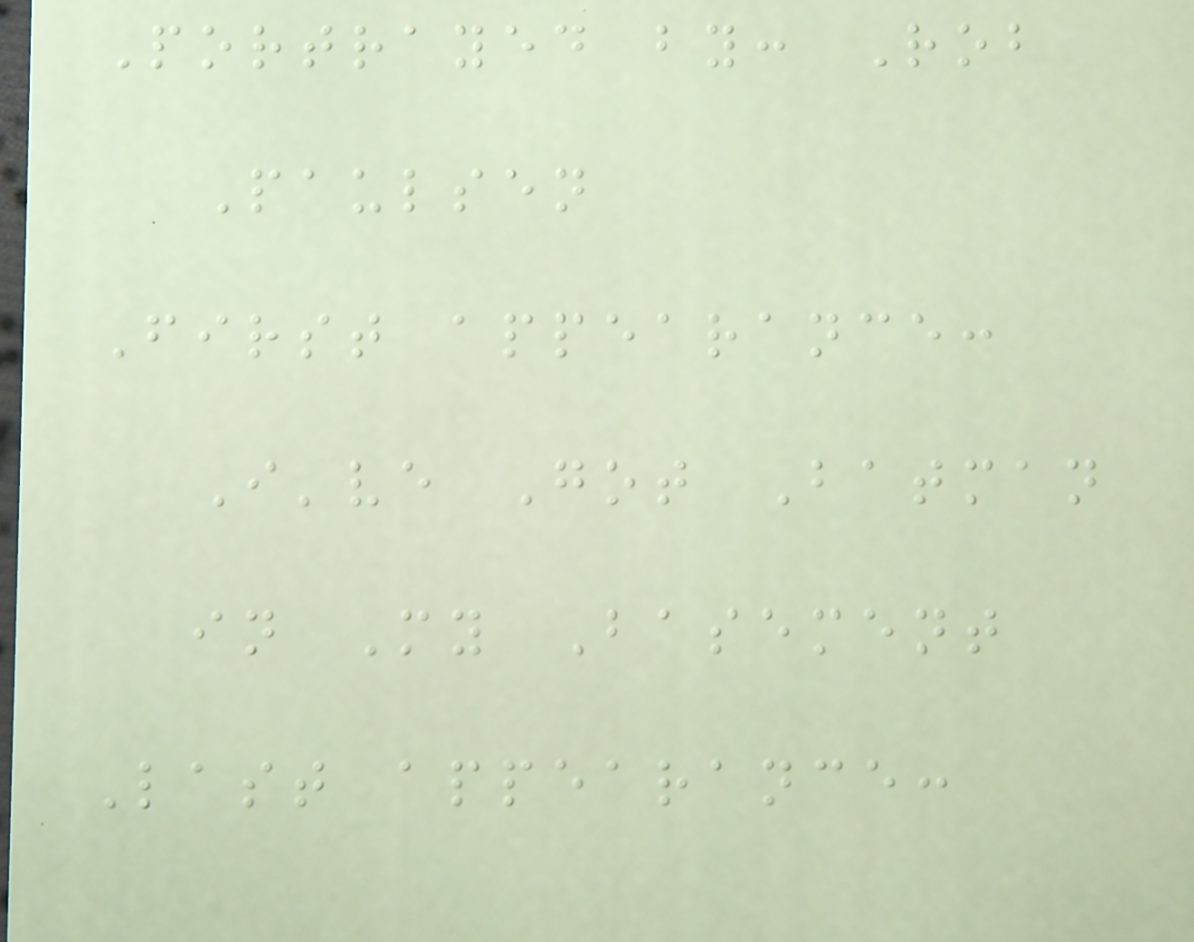Portrayed by: Rob
Paulsen
First appearance:
I've Got Batman
in My Basement
Last appearance:
